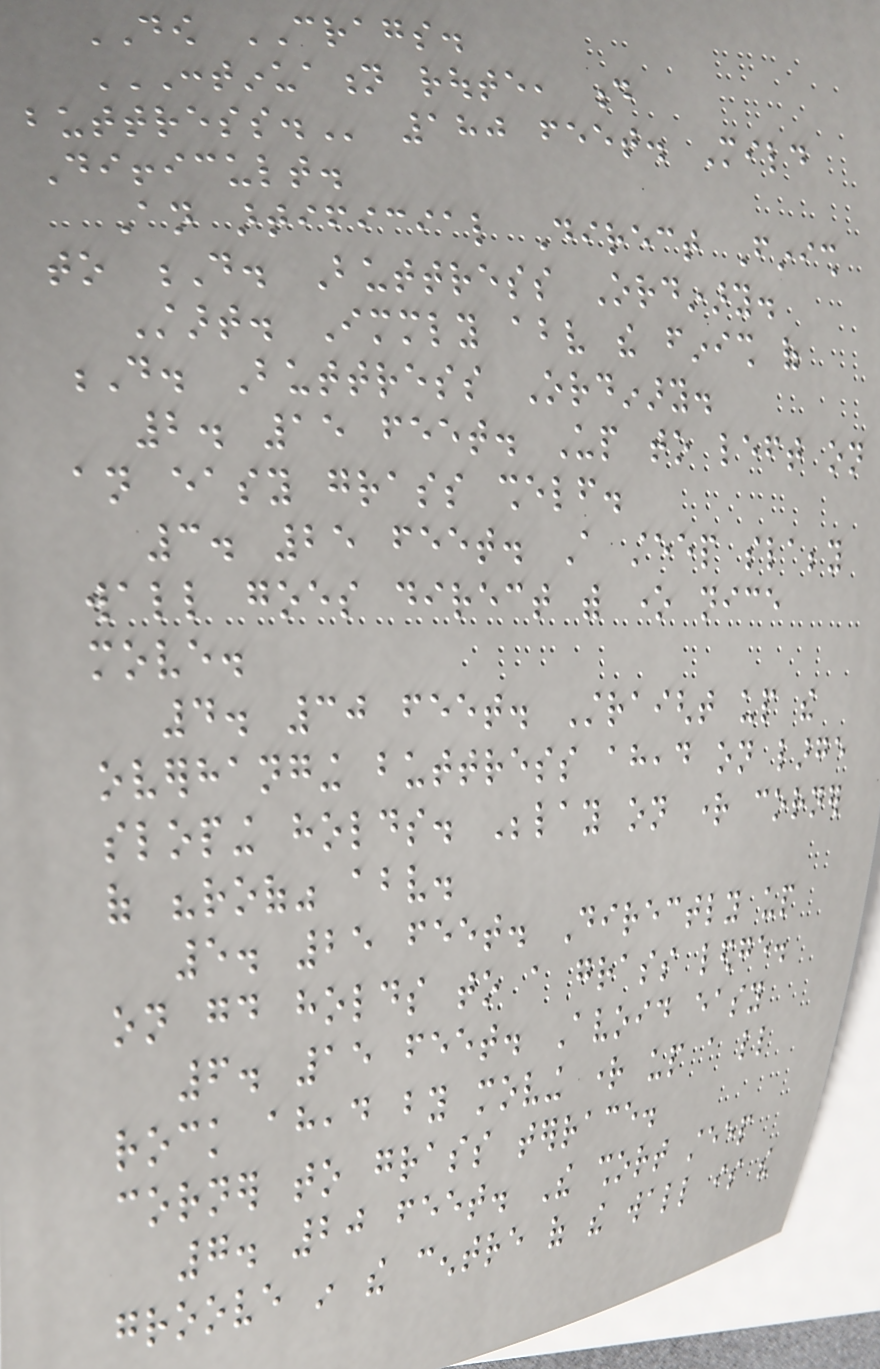DOW CRAGS.
CONTINUATION ROUTE, D
BUTTRESS. 180 feet. Mild
Difficult.
An artificial Direct Finish
to D. Buttress Ordinary.
Start. Immediately above the finish of
D. Buttress Ordinary.
2. 15 feet. Up to left on
an easy grass shelf.
3. 25 feet. A steep slabby
wall goes direct with one nice
move.
4. 30 feet. Straight up the
overhanging buttress ahead on large
sloping holds. Belay on right corner
of "roof" above.
5. 25 feet. Directly up
on good holds to a grass ledge.
6. 15 feet. Avoid easy
rock ahead by moving right up a little
corner to grass terrace.
7. 20 feet. The short steep
groove in the centre of the wall is the
